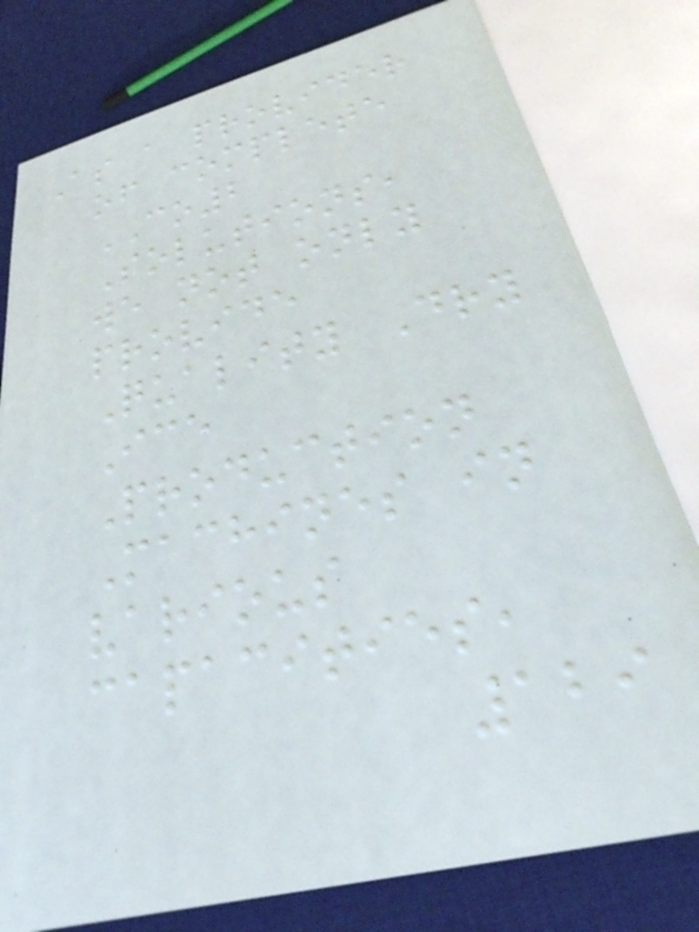As a provider
of complete
CO2
Solutions,
we not only
provide
Quality Dry
Ice
Production
Machines in
various
capacities,
129
